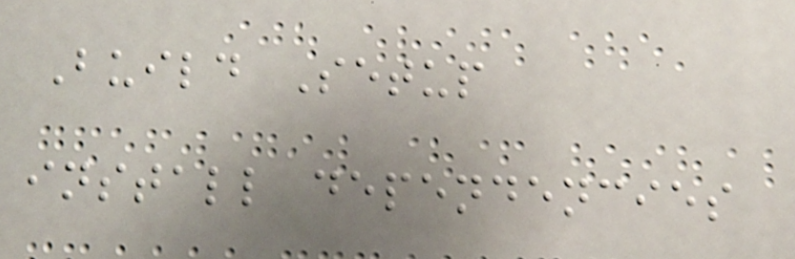Build Setup
install dependencies
